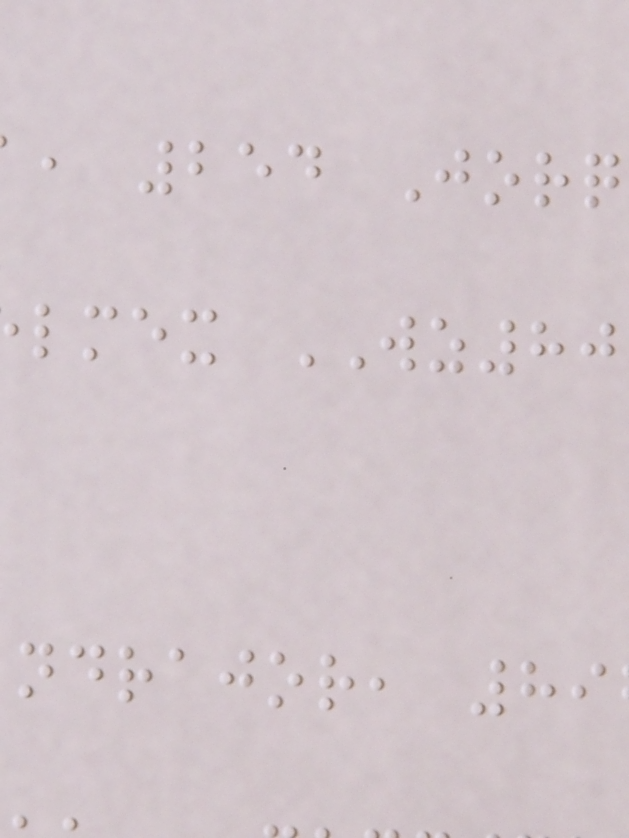, 254 Jorq
lmex WZ80
ndrajor, 89
